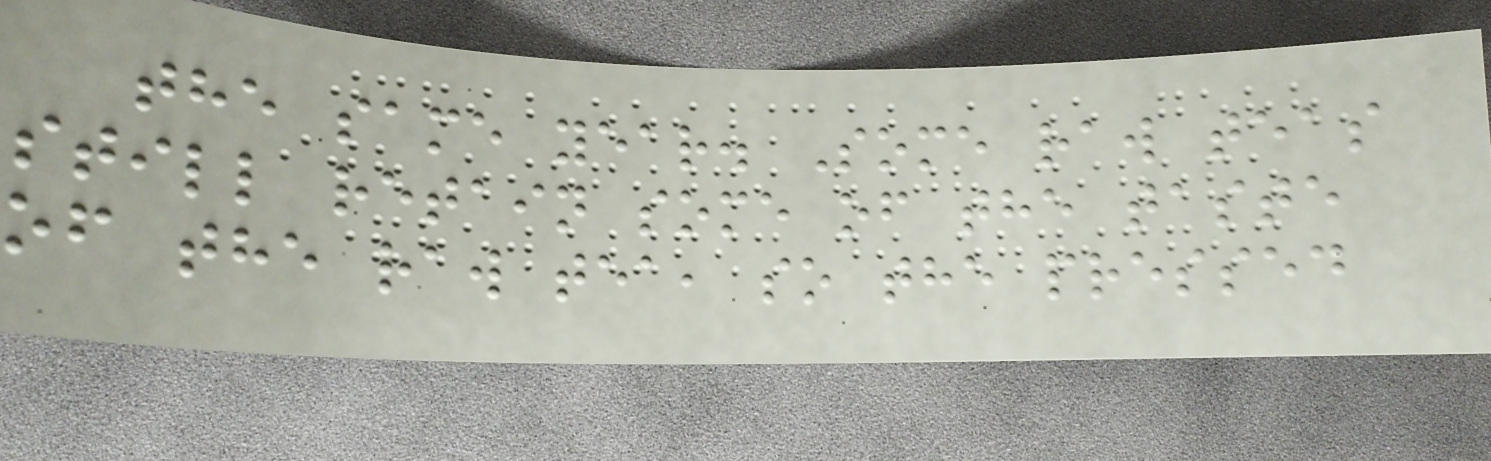the same year. Some raw teas
still retain some of the taste
of the raw tea, so the pressed
